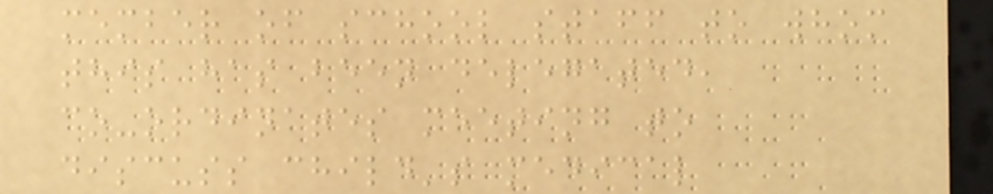member of school staff to whom
this has been delegated,
co-ordinates meeting to
discuss child's medical
